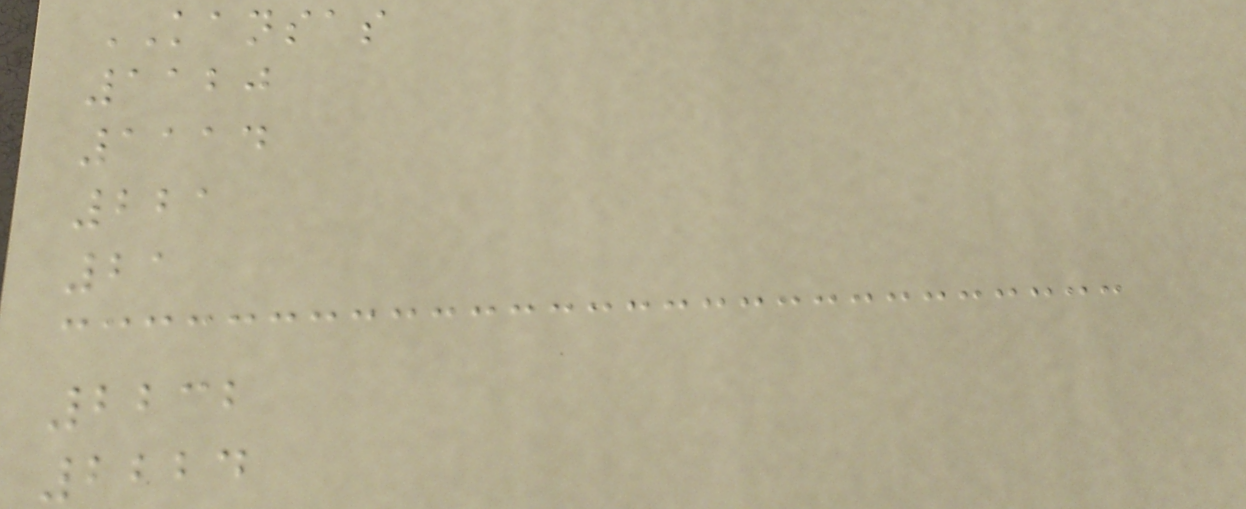KANSAS
1120
1114
221
21
2232
2224
